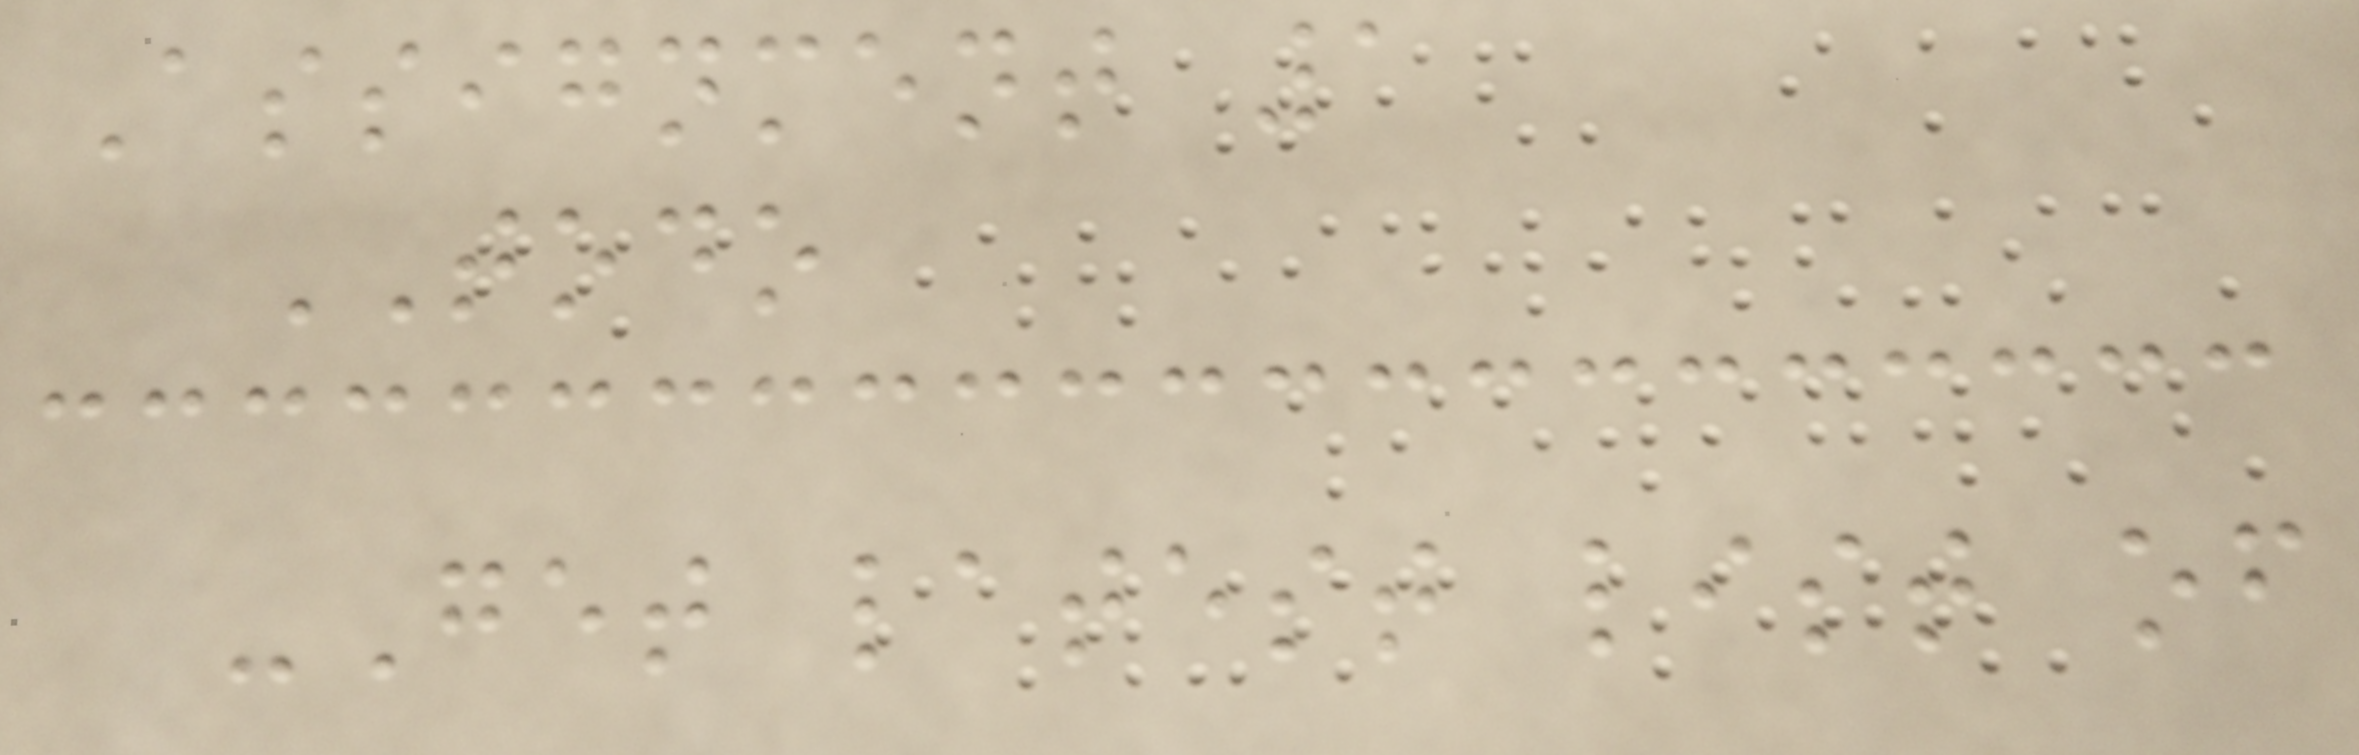Assignment 1
TODO
-Get latest list of
